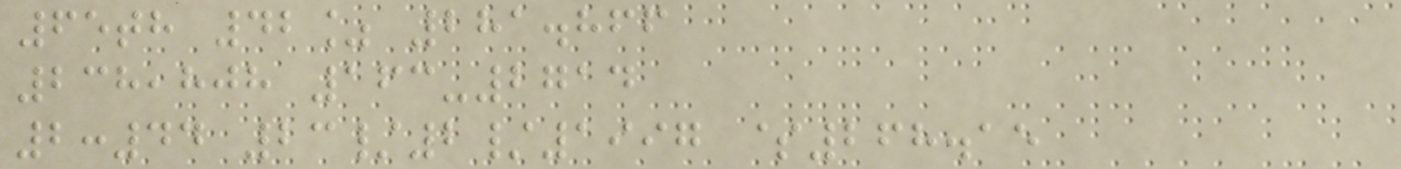65th 42% 281.866
238,808 163-2714
2:44 23/2/1997 $268.15
